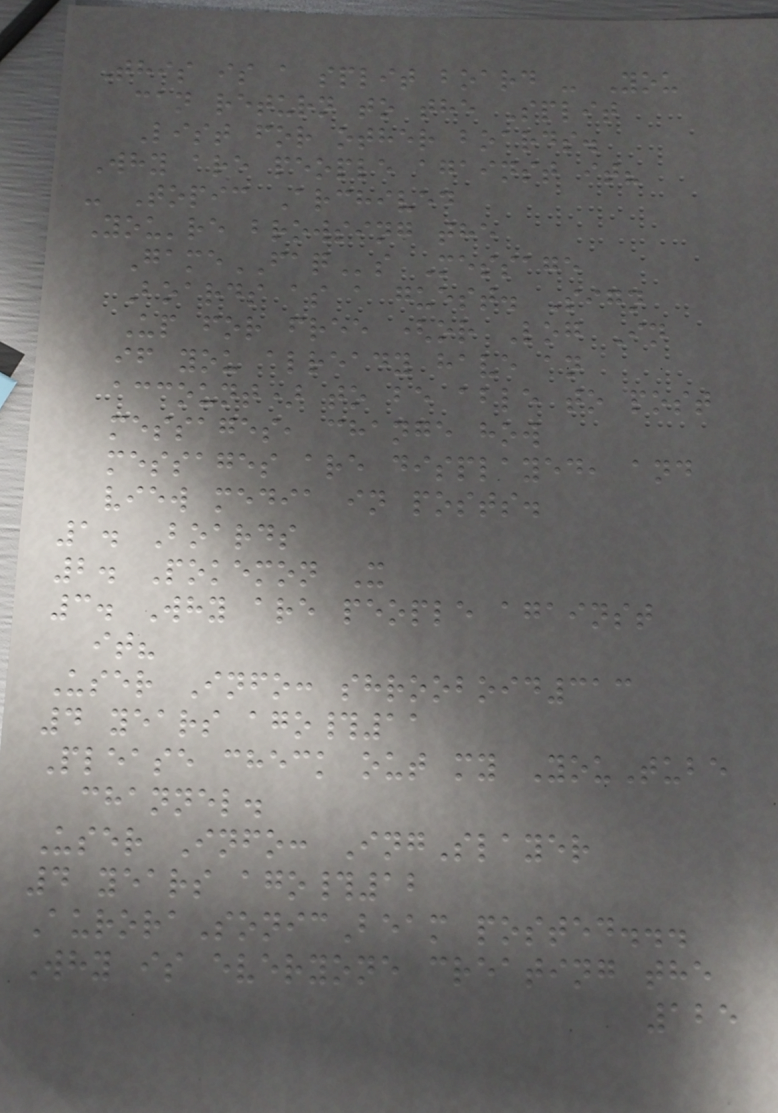This is a split board - You
can return to the Split
List for other boards.
Why are people against it?
- Topic Archived
You're browsing the
GameFAQs Message
Boards as a guest. Sign
Up for free (or Log In
if you already have an
account) to be able to post
messages, change how
messages are displayed, and
view media in posts.
1. Boards
2. Pokemon X
3. Why are people against
it?
User Info: shrooboid313
4 years ago#11
Please check out my YouTube
channel.
User Info: IngSlayer
4 years ago#12
AuroraSonicBeam posted...
Why is everyone creating the
125
